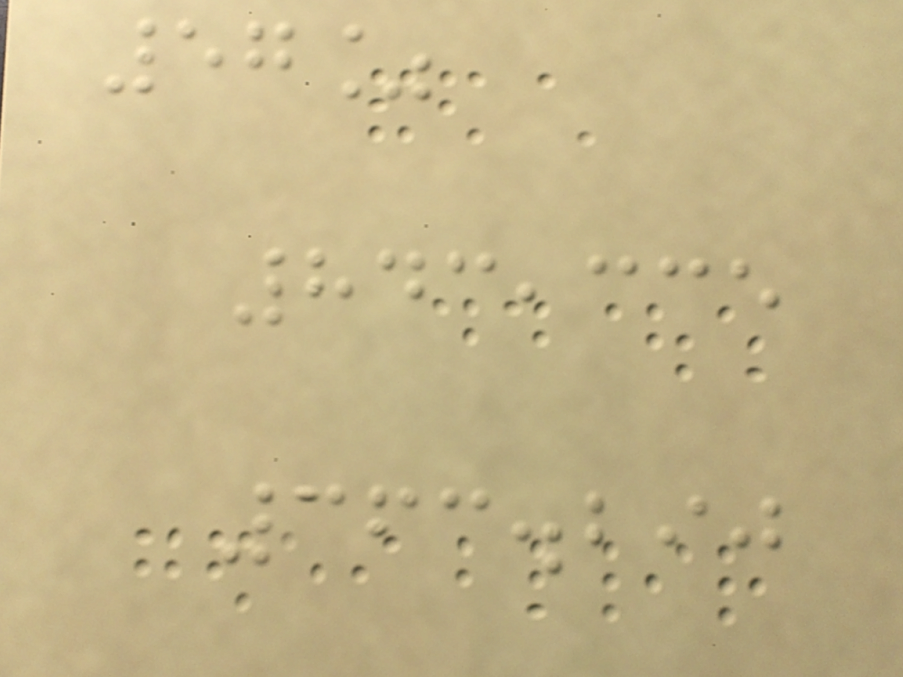57%
843,335
363.290
